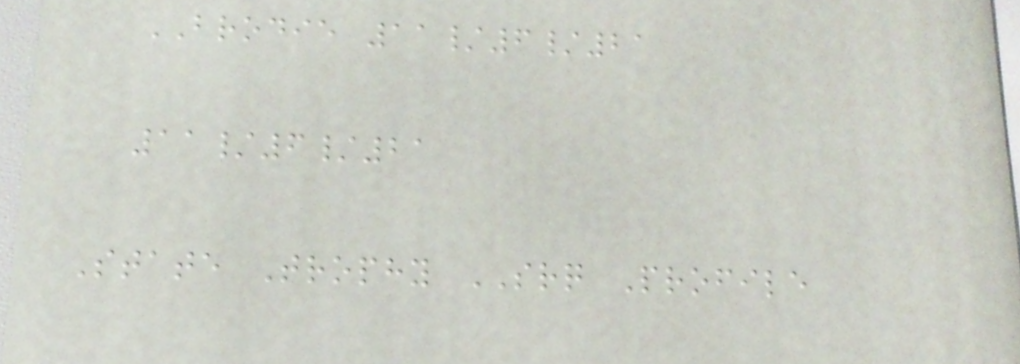BRODIE 11/6/21
11/6/21
State Trophy SRQ Profile
